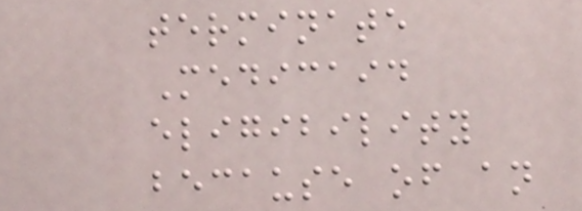terminate
Medicaid
eligibility
because of an
